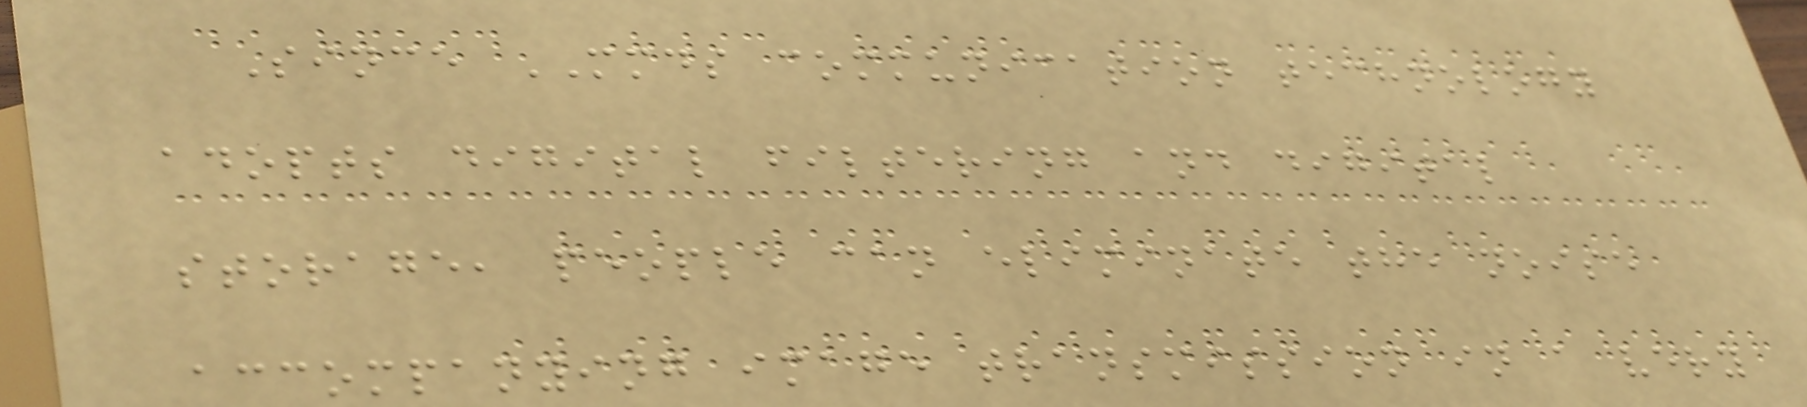Since MMDS communication technology
adopts digital filtering and digital
storage, people can eliminate the noise
accompanying image transmission in a very
